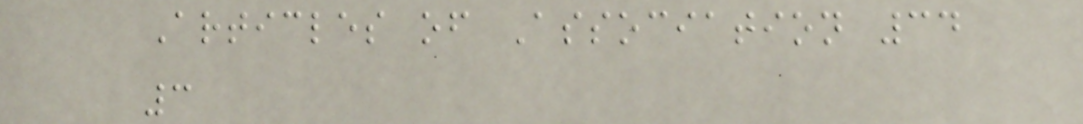Articles of Association 34
3
